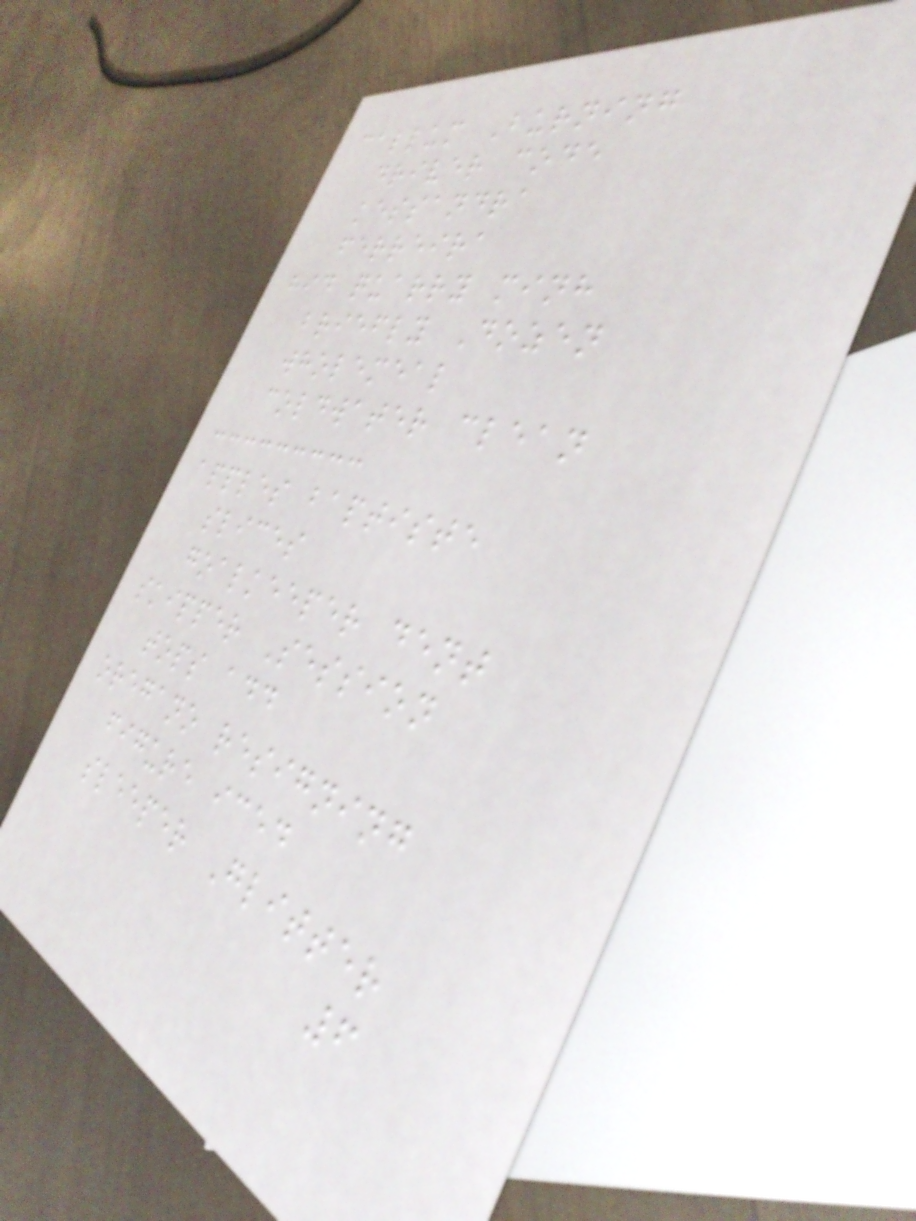callum Burning
driver code
kessandra
ferreira
hid quarry minh
briefly Dozen
wholemeal
coldwater clean
apples baptiste
slices
goalkeeper dent
skipper Session
tops add
oregano resigning
figure iced
sleeper Glitter
6
